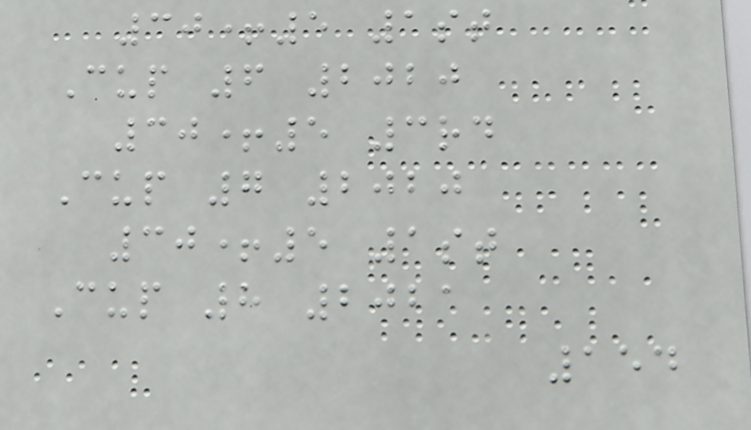30+5 1st
Cup 6 2020
30+5 3rd
Cup 7 2020
30+5 1st
Cup 8 2021
154
